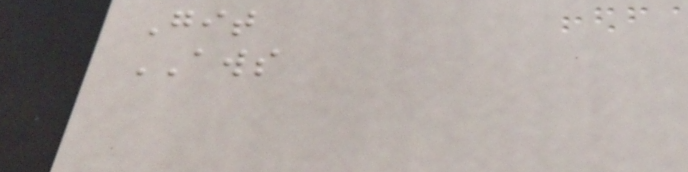Git
AWS
